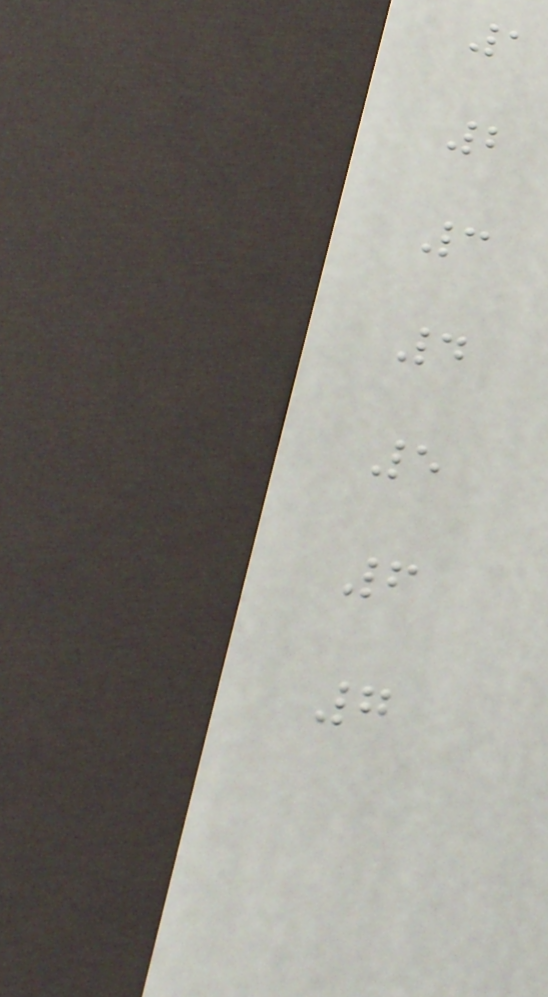1
2
3
4
5
6
7
